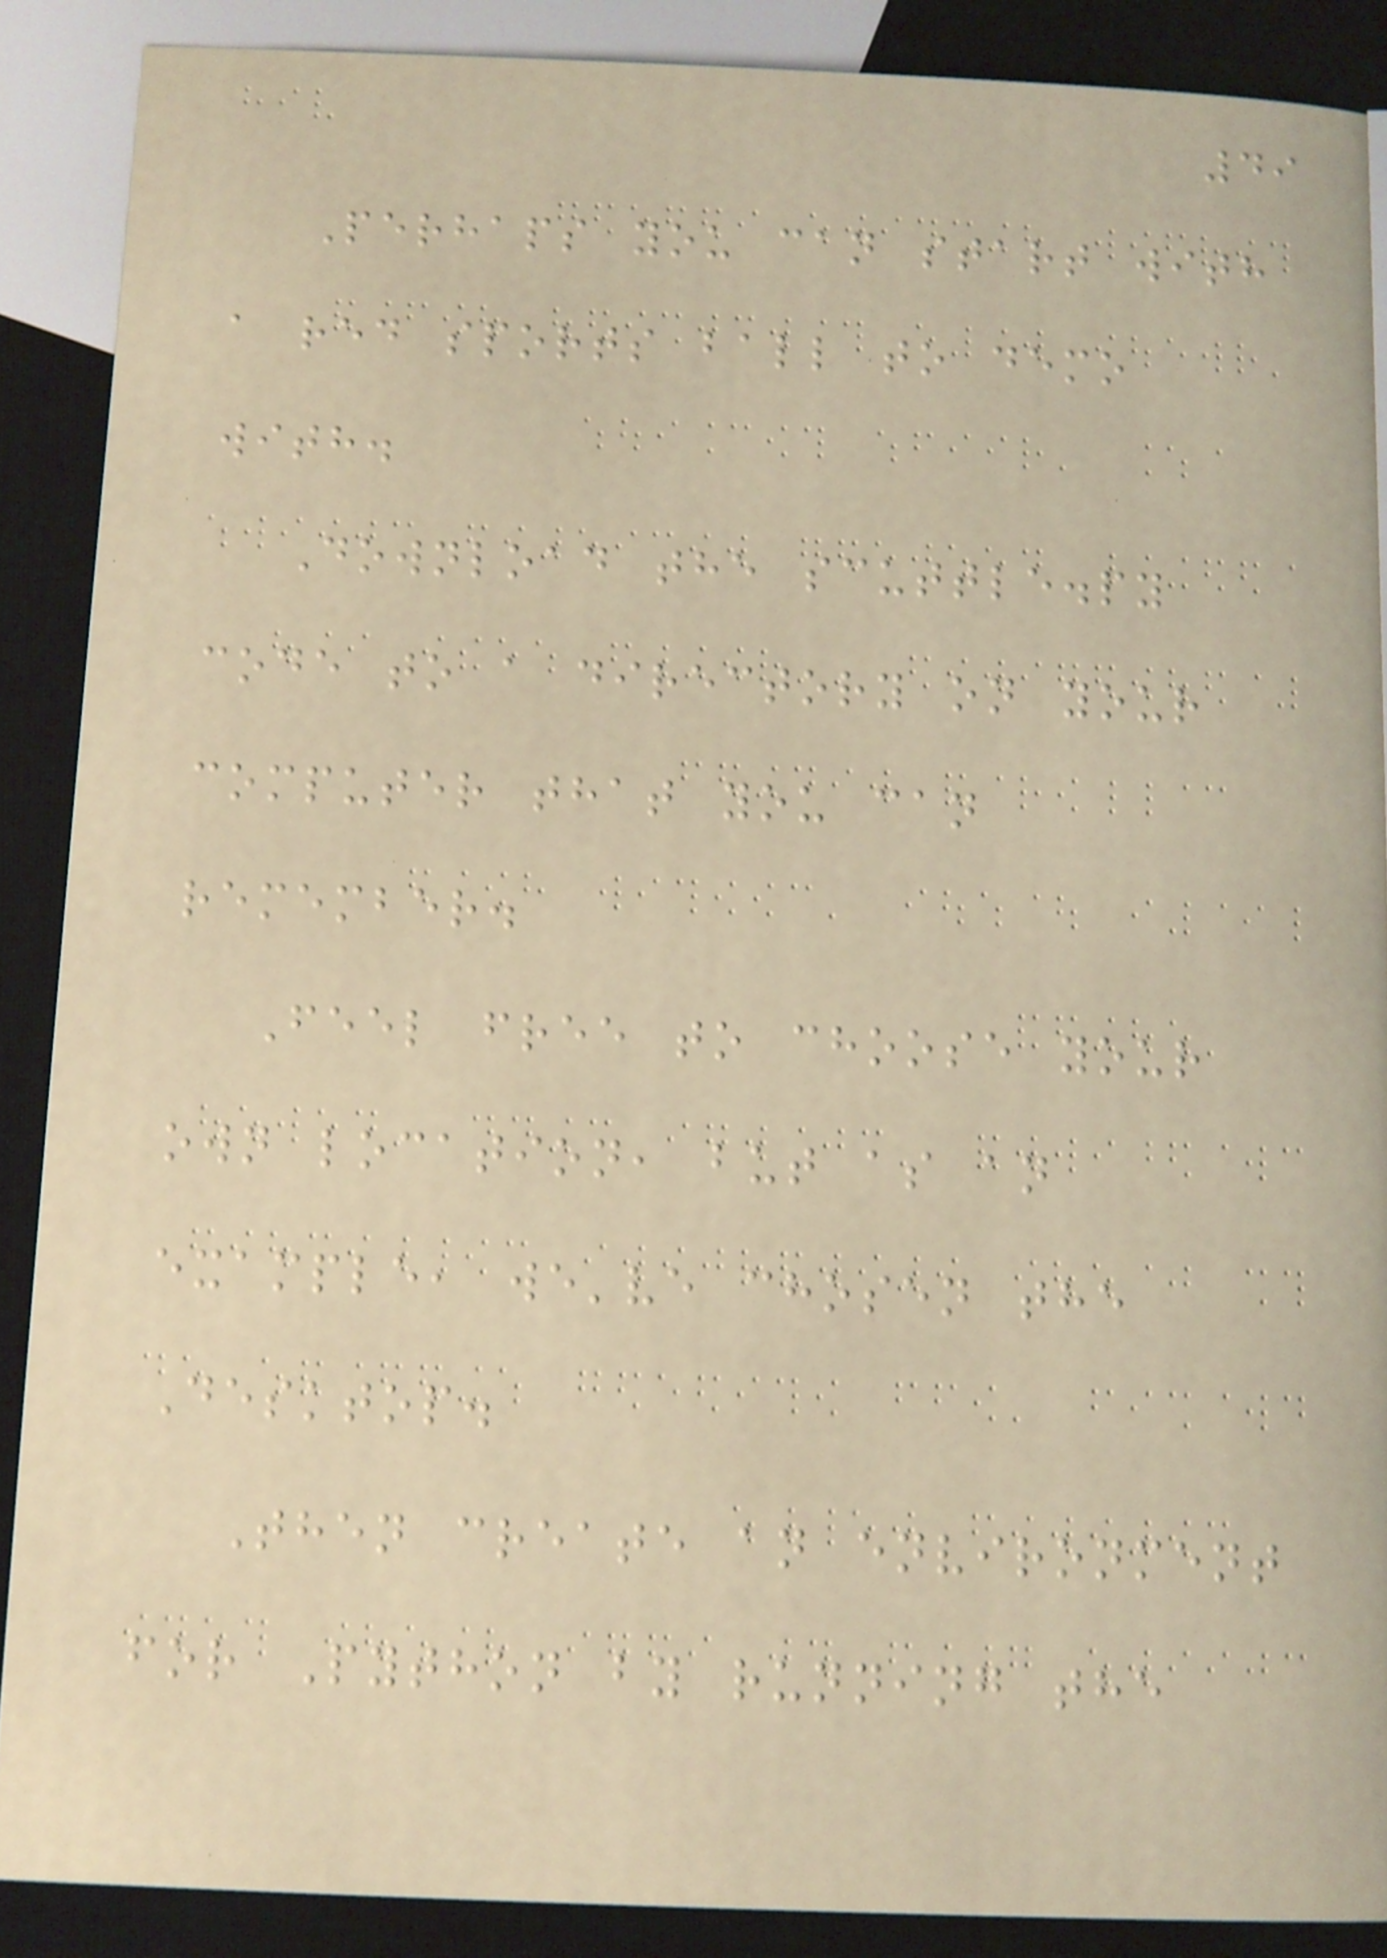49
Perhaps you can start with
a red sports ball to demo
with.
Download the scuttle.py
code to a directory on your
computer that you can
remember.
Feel free to choose your
own location, but as an
example, we've chosen the
Desktop.
Then create an environment
for Python by running the
